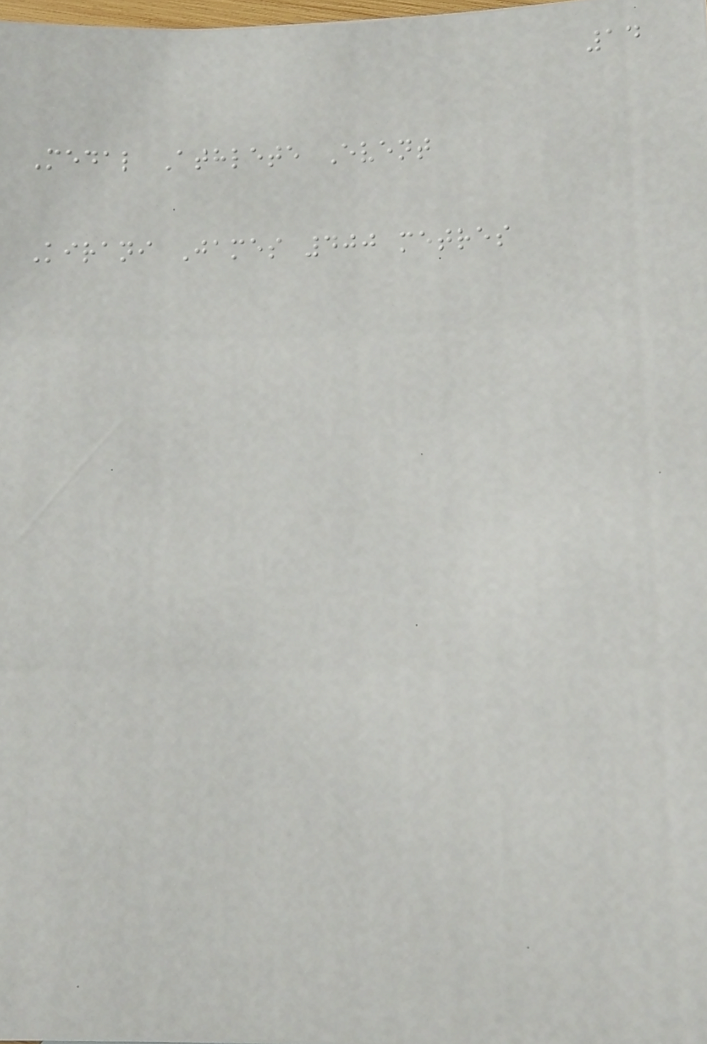14
Medal Athlete Event
Kirani James 400 metres
